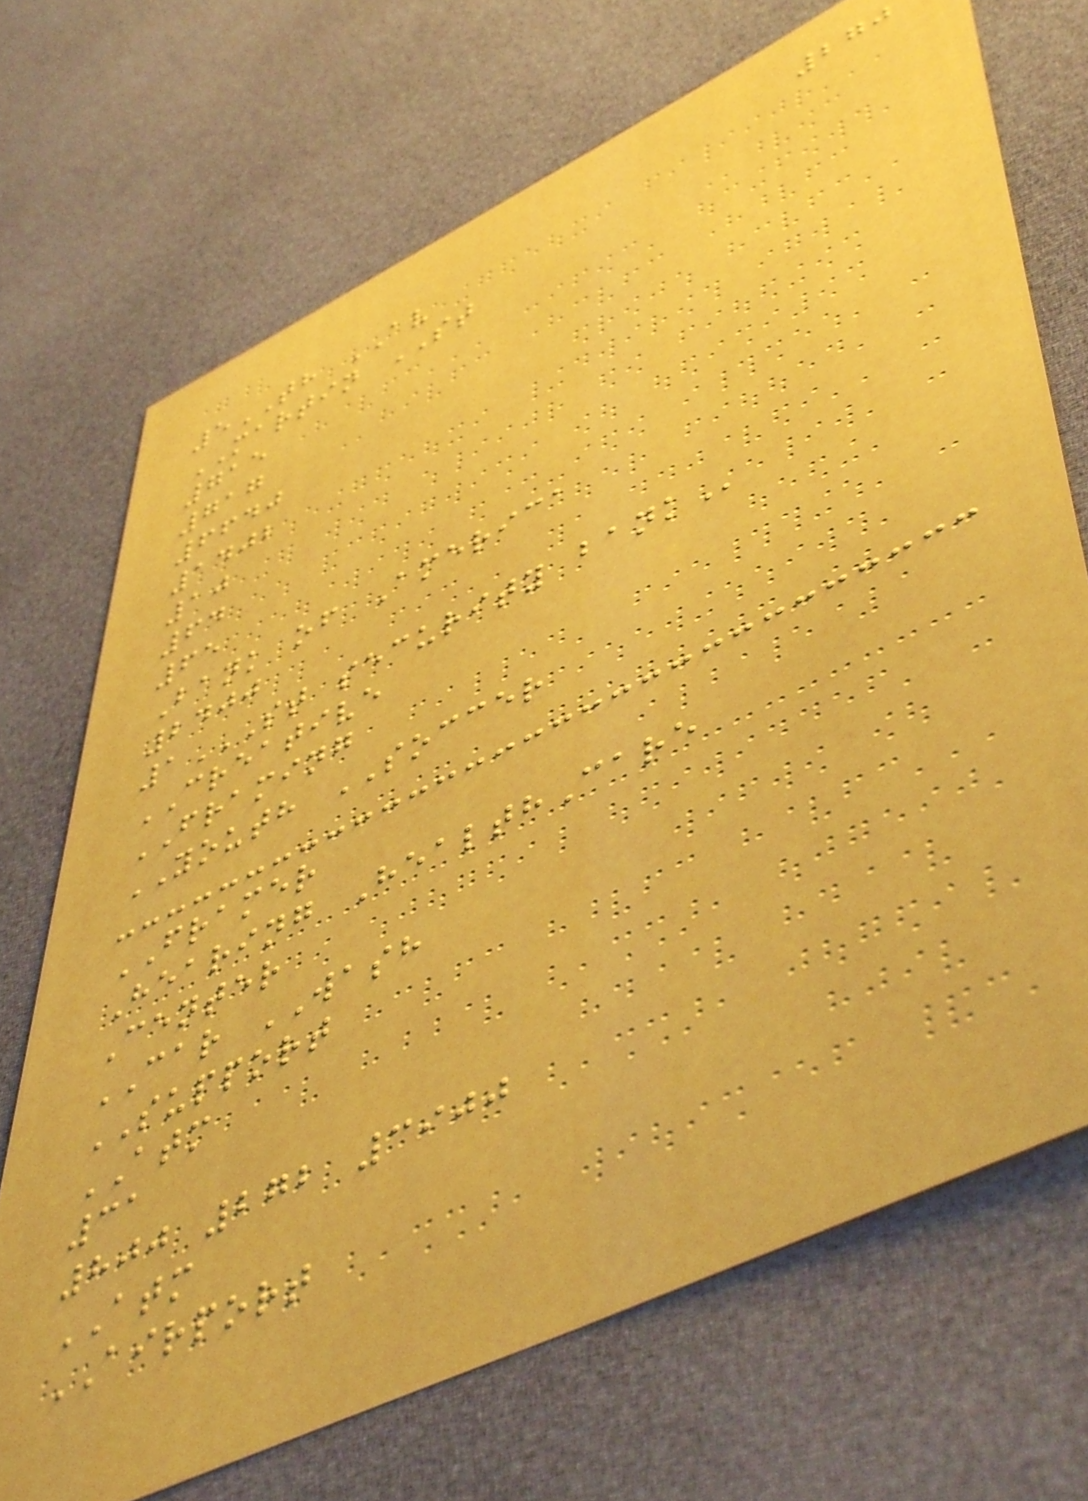270
5TH AV
MARTIN ST
715
717
6640
1402
10
64
65
Bank of America
2400
1ST SECURITY BANK
CREATIVE
FRAMING
YOUTH SOCCER
FRAMER
Hearing HealthCare
Center
CAR WASH
SUPPORT
ATM
31
800 272 3900
ATM
AIRPORT
